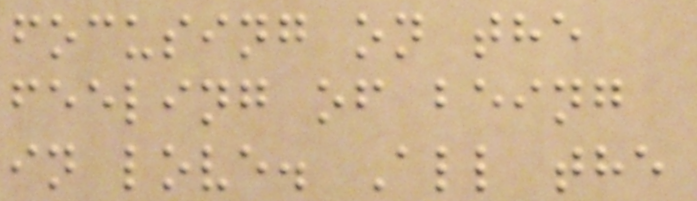focusing on the
feeling of being
in love. All the
